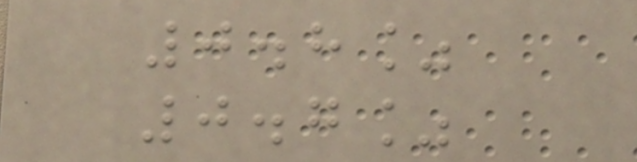0.8%
0.7%
